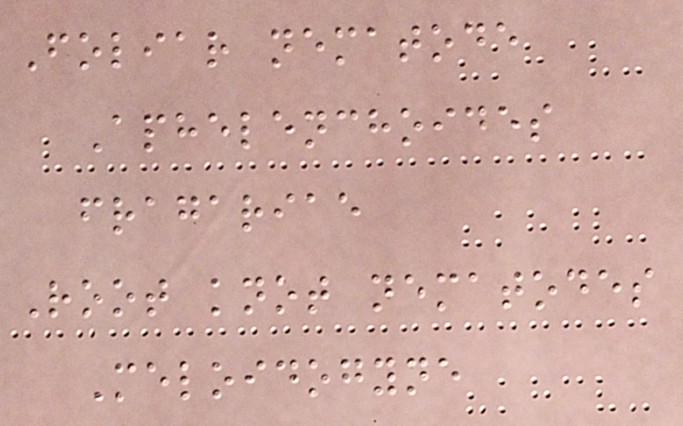Foliar nematode
Aphelenchoides
fragariae
Root knot nematodes
Meloidogyne
